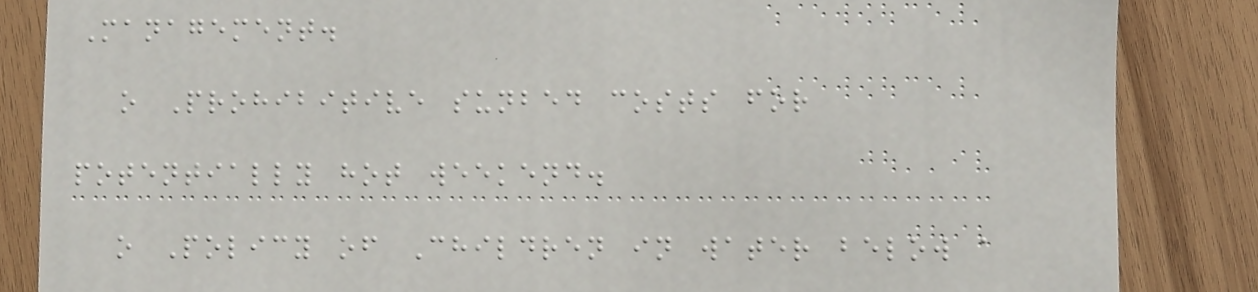Management.
o Prohibitive sunbed costs for
potentially hot weekend.
o Policy of Children in water below a
